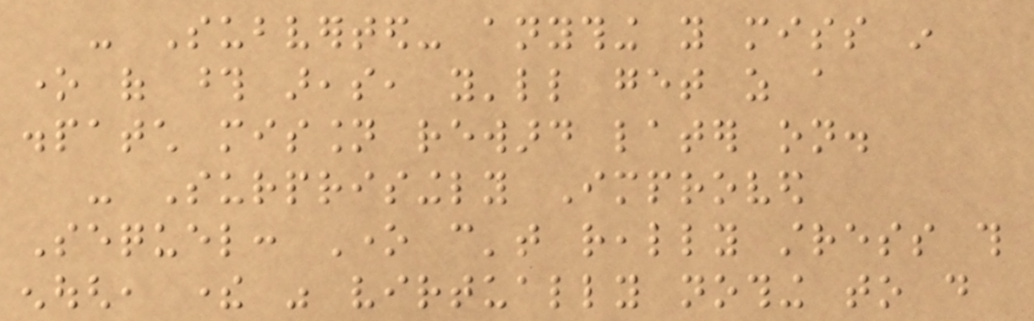- Subverted- anything you miss in
one of those areas, you'll get as a
dispatch mission reward later on.
- Surprisingly Improved
Sequel: One can't really stress this
enough, there was virtually nothing to do
